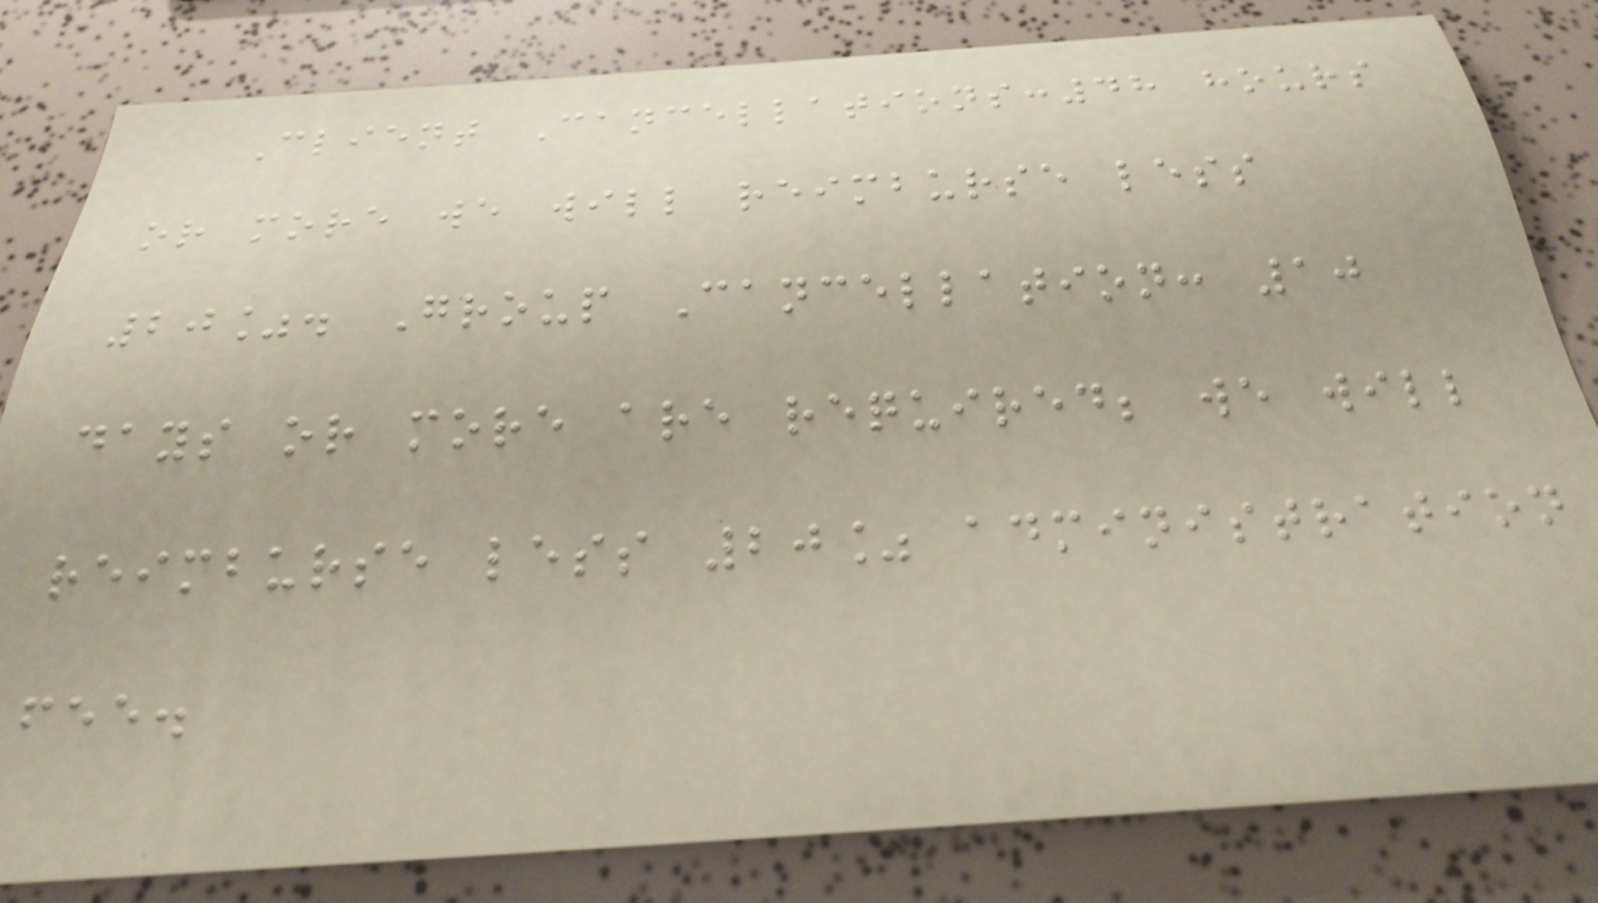Client Cancellations:48 hours
or more we will reimburse less
20%. Group Cancellation: 10
days or more are required; we will
reimburse less 20% administration
fee.
